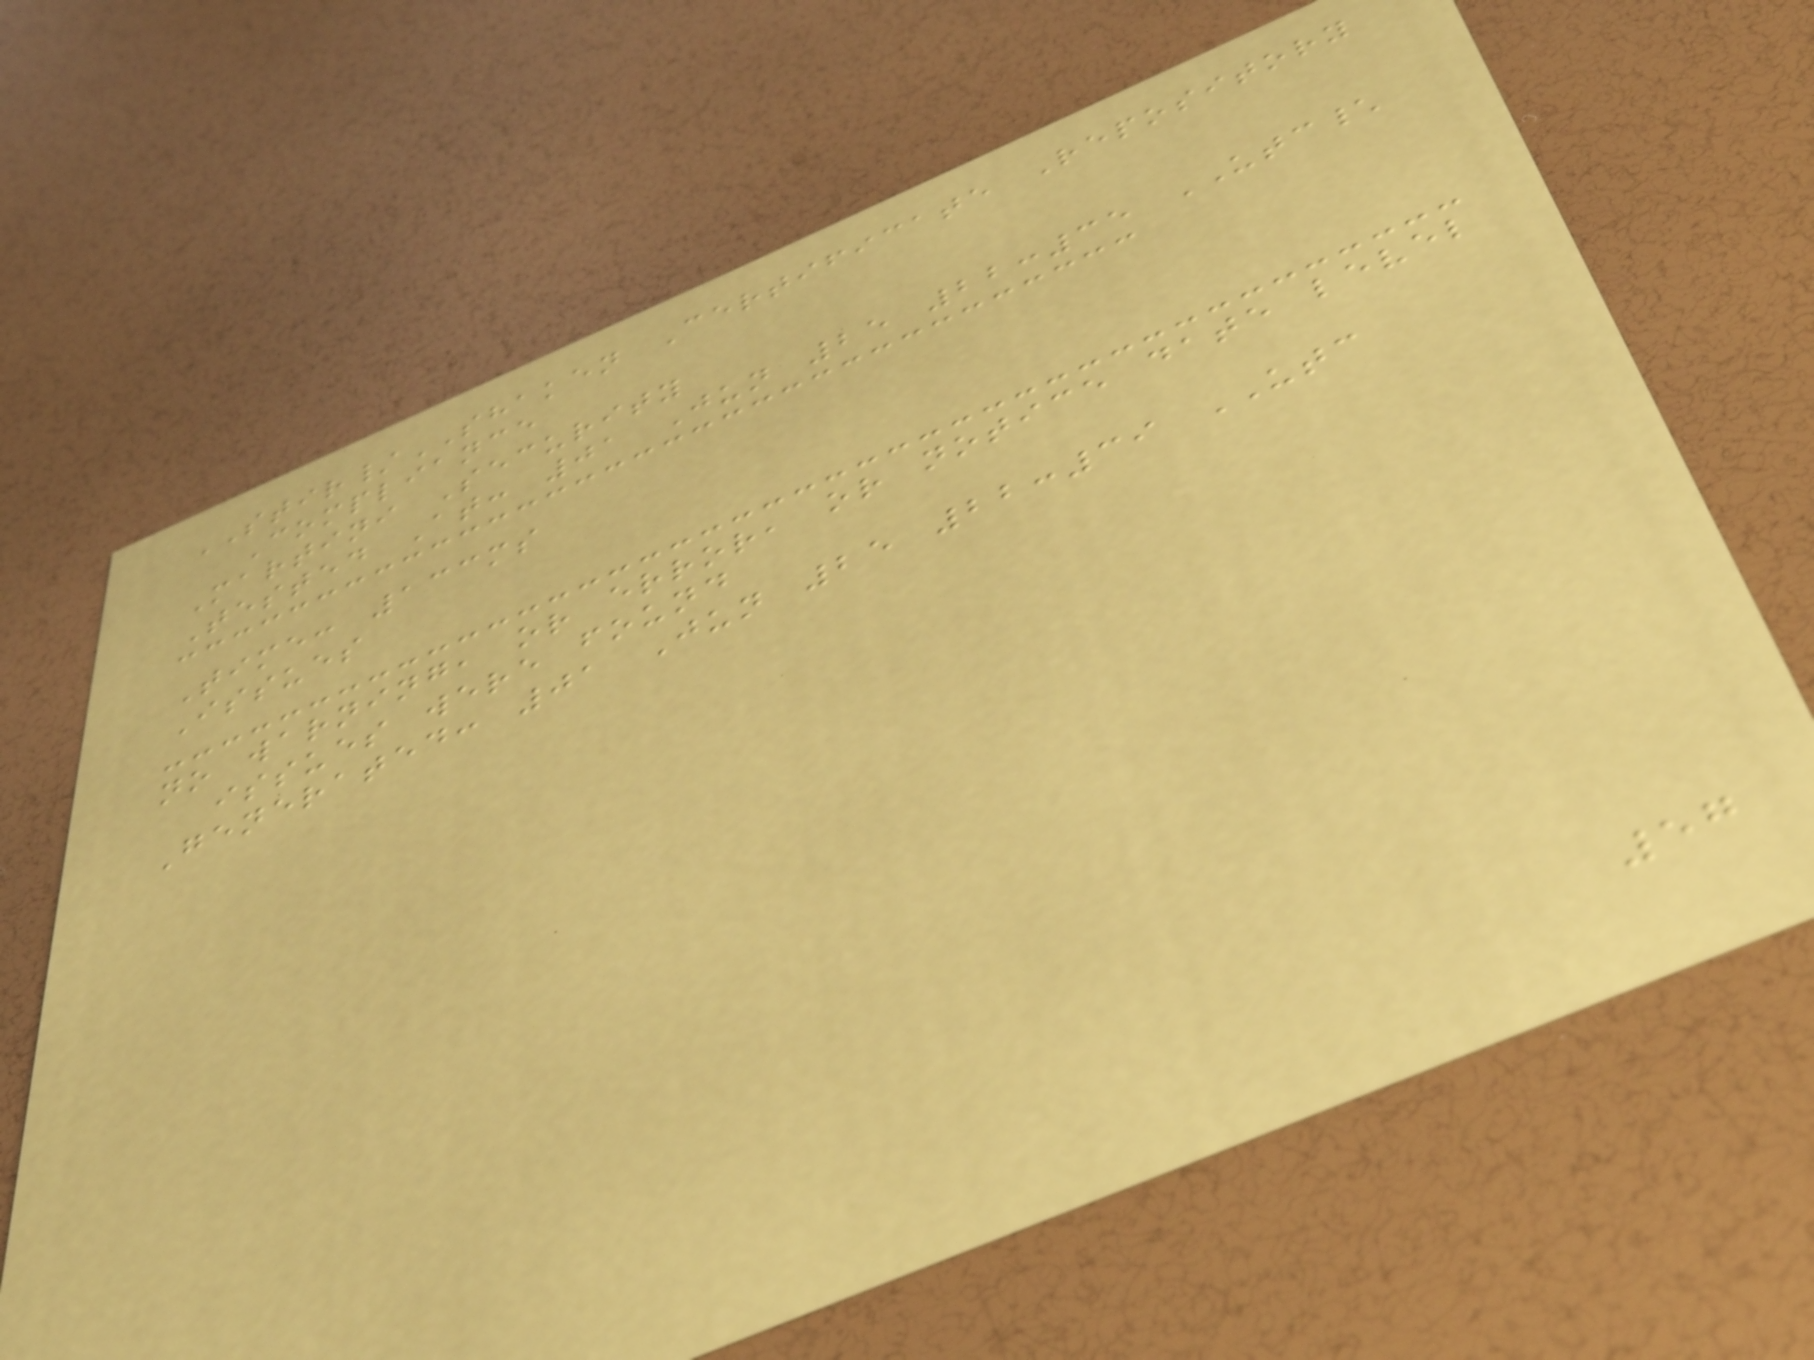STIR/SHAKEN Certificate Repository
Compliance
Martini Security
Tested At: 01 Jun 25 22:35 UTC\
Time: 133ms
Issues
no warning, or error, or notice date level
issues were found
Generated: 01 Jun 25 22:39 UTC
57
